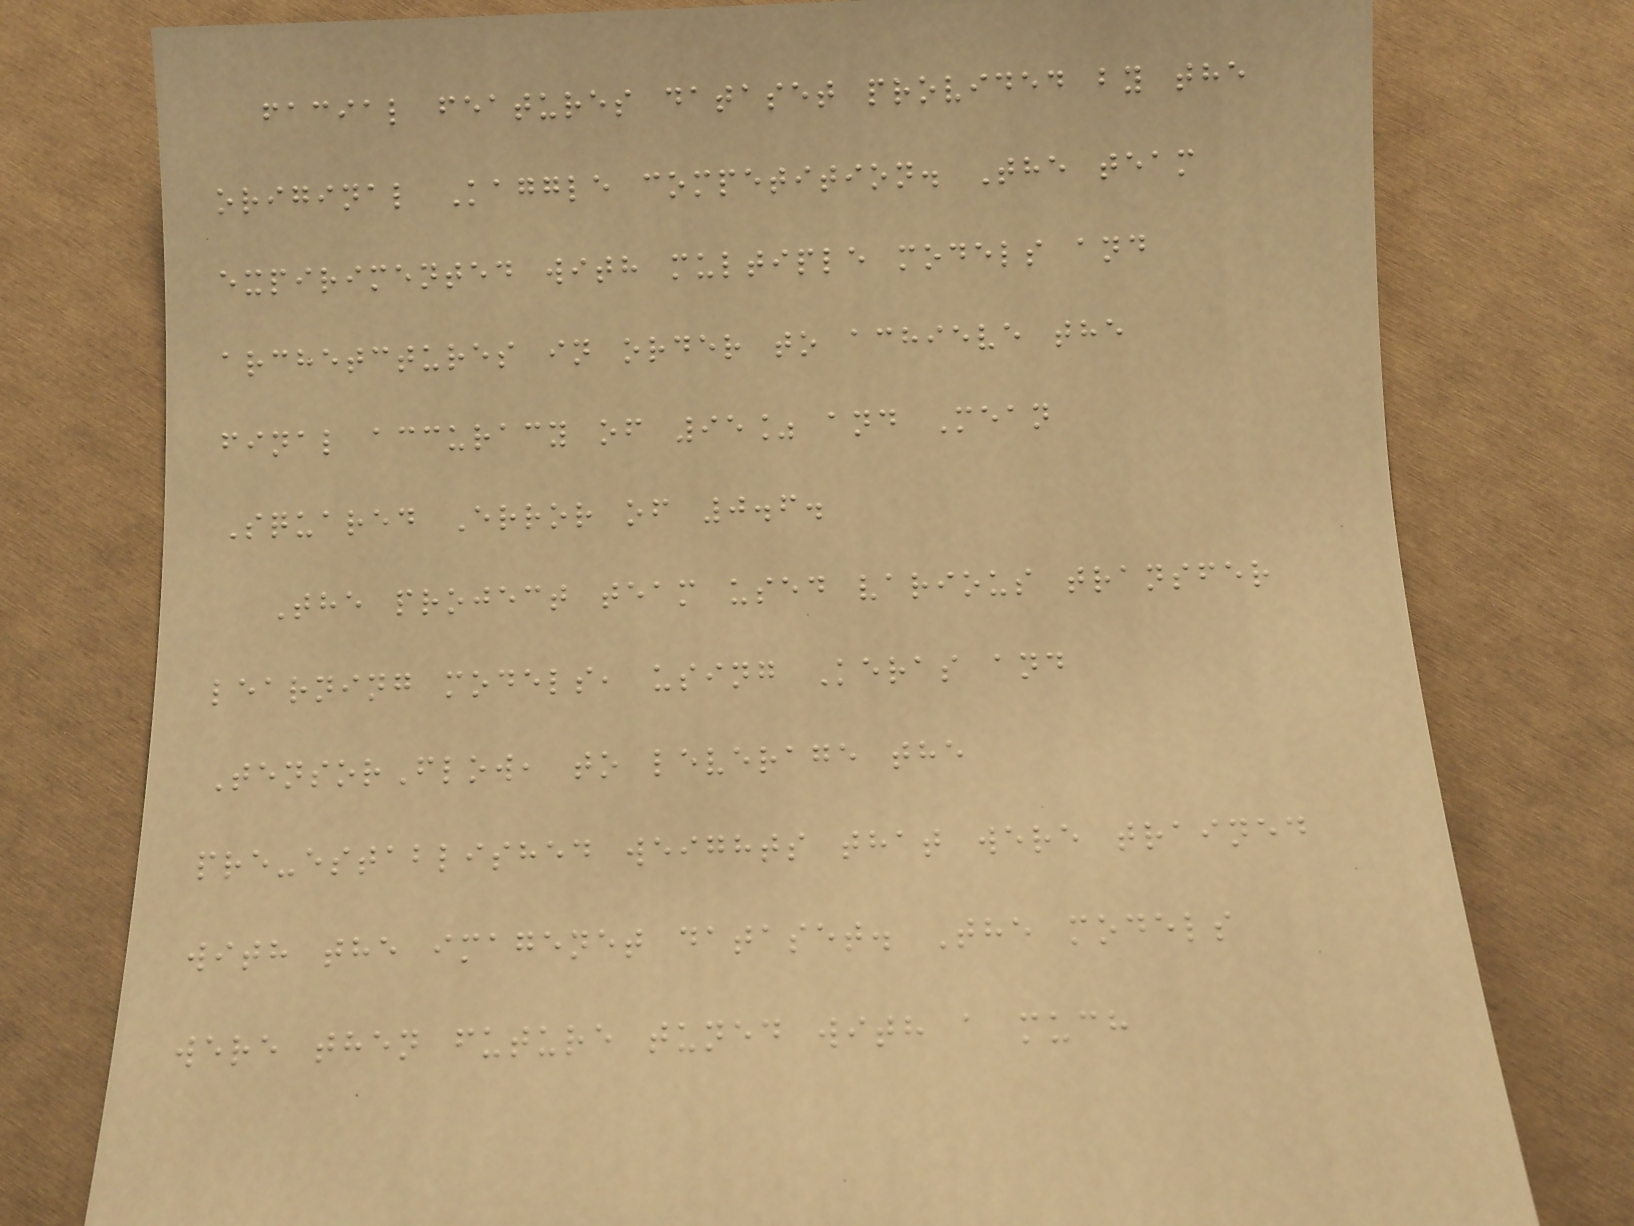facial features dataset provided by the
original Kaggle competition. The team
expirimented with multiple models and
archetctures in order to achieve the
final accuracy of 95% and Mean
Squared Error of 0.6.
The project team used various transfer
learning models, using Keras and
TensorFlow, to leverage the
pre-established weights that were trained
with the imagenet dataset. The models
were then future tuned with a much
